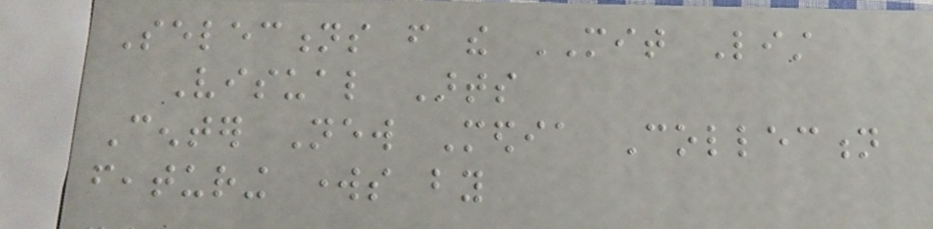Selections from the MIT List
Visual Arts
Center New Media Collection
featuring works by
